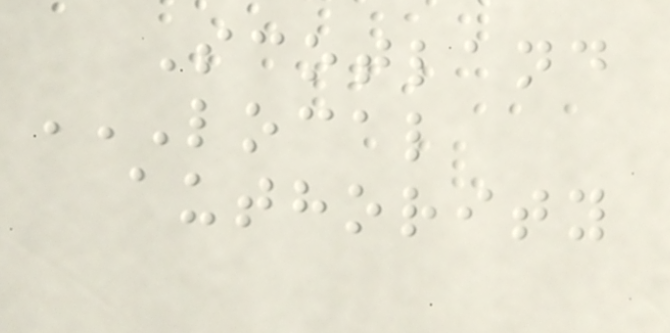Scotland
LOCAL
AUTHORITY
